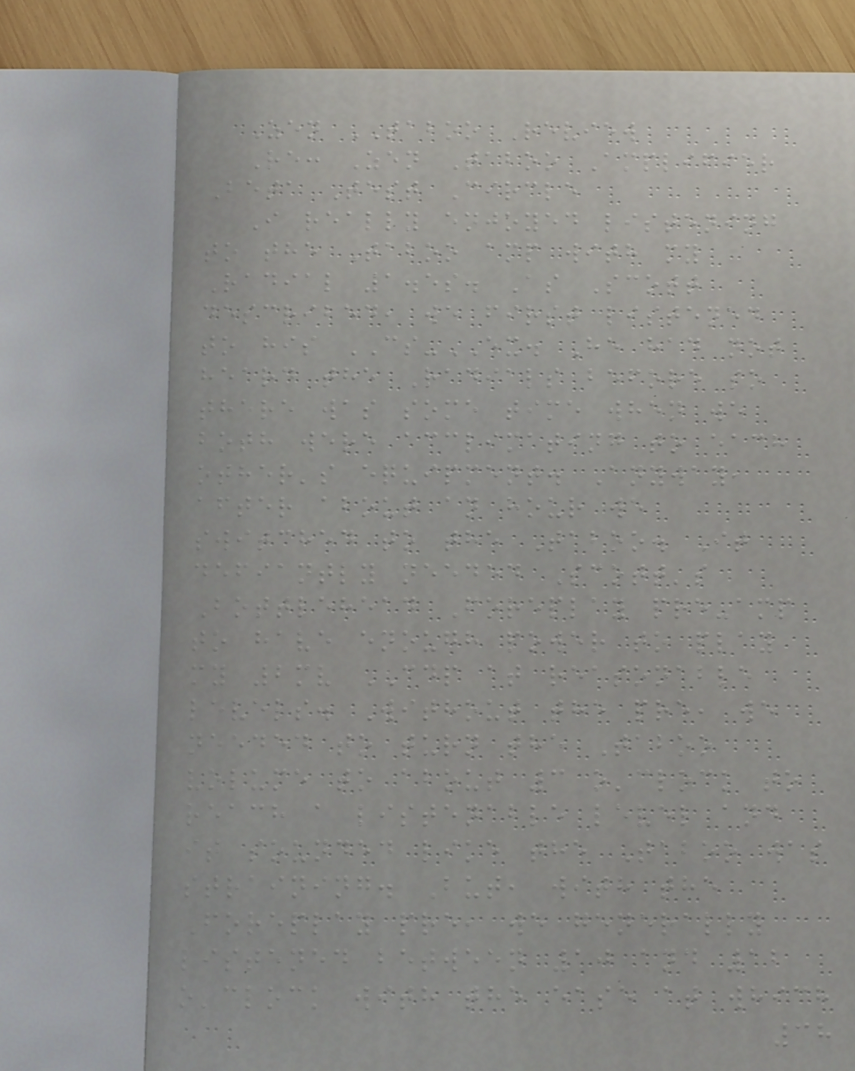Zen TABOO Review
Re: Zen Taboo Amplifier
Beta Test Circle
I really enjoyed listening
to the Taboo amp with my
Radial 1.5s. As Scott
described, we first listened
to his CS-EX. He had not
heard the Radials before so
there was some time when we
both were acclimating to each
other's equipment. Anyway,
after about an hour we
switched to the Taboo. It
defiantly needed Scott's
Bottlehead Foreplay pre-amp
to have enough power to play
my 2mv CDP at reasonable
levels. Without the pre, we
needed to turn the Taboo
volume to about 3 o'clock to
reach a listenable level and
it sounded like the Taboo was
straining. But, with the
Foreplay pre, we generally
listened between 10 and 12
o'clock with the ease at which
38
